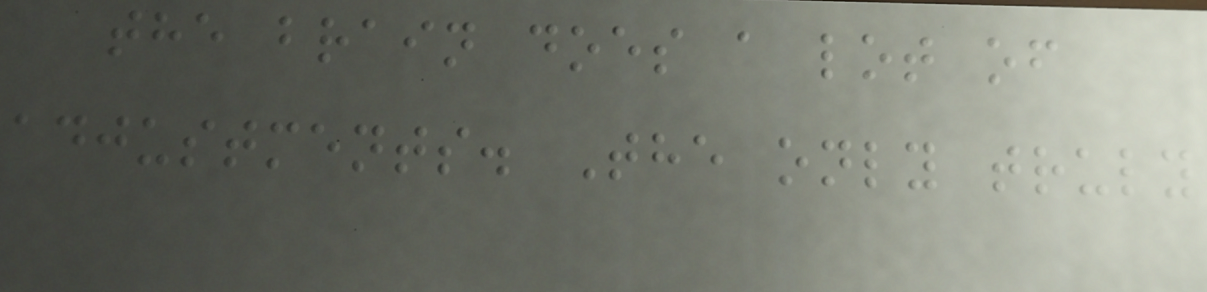the brain does a lot of
adjustments. The only truly
